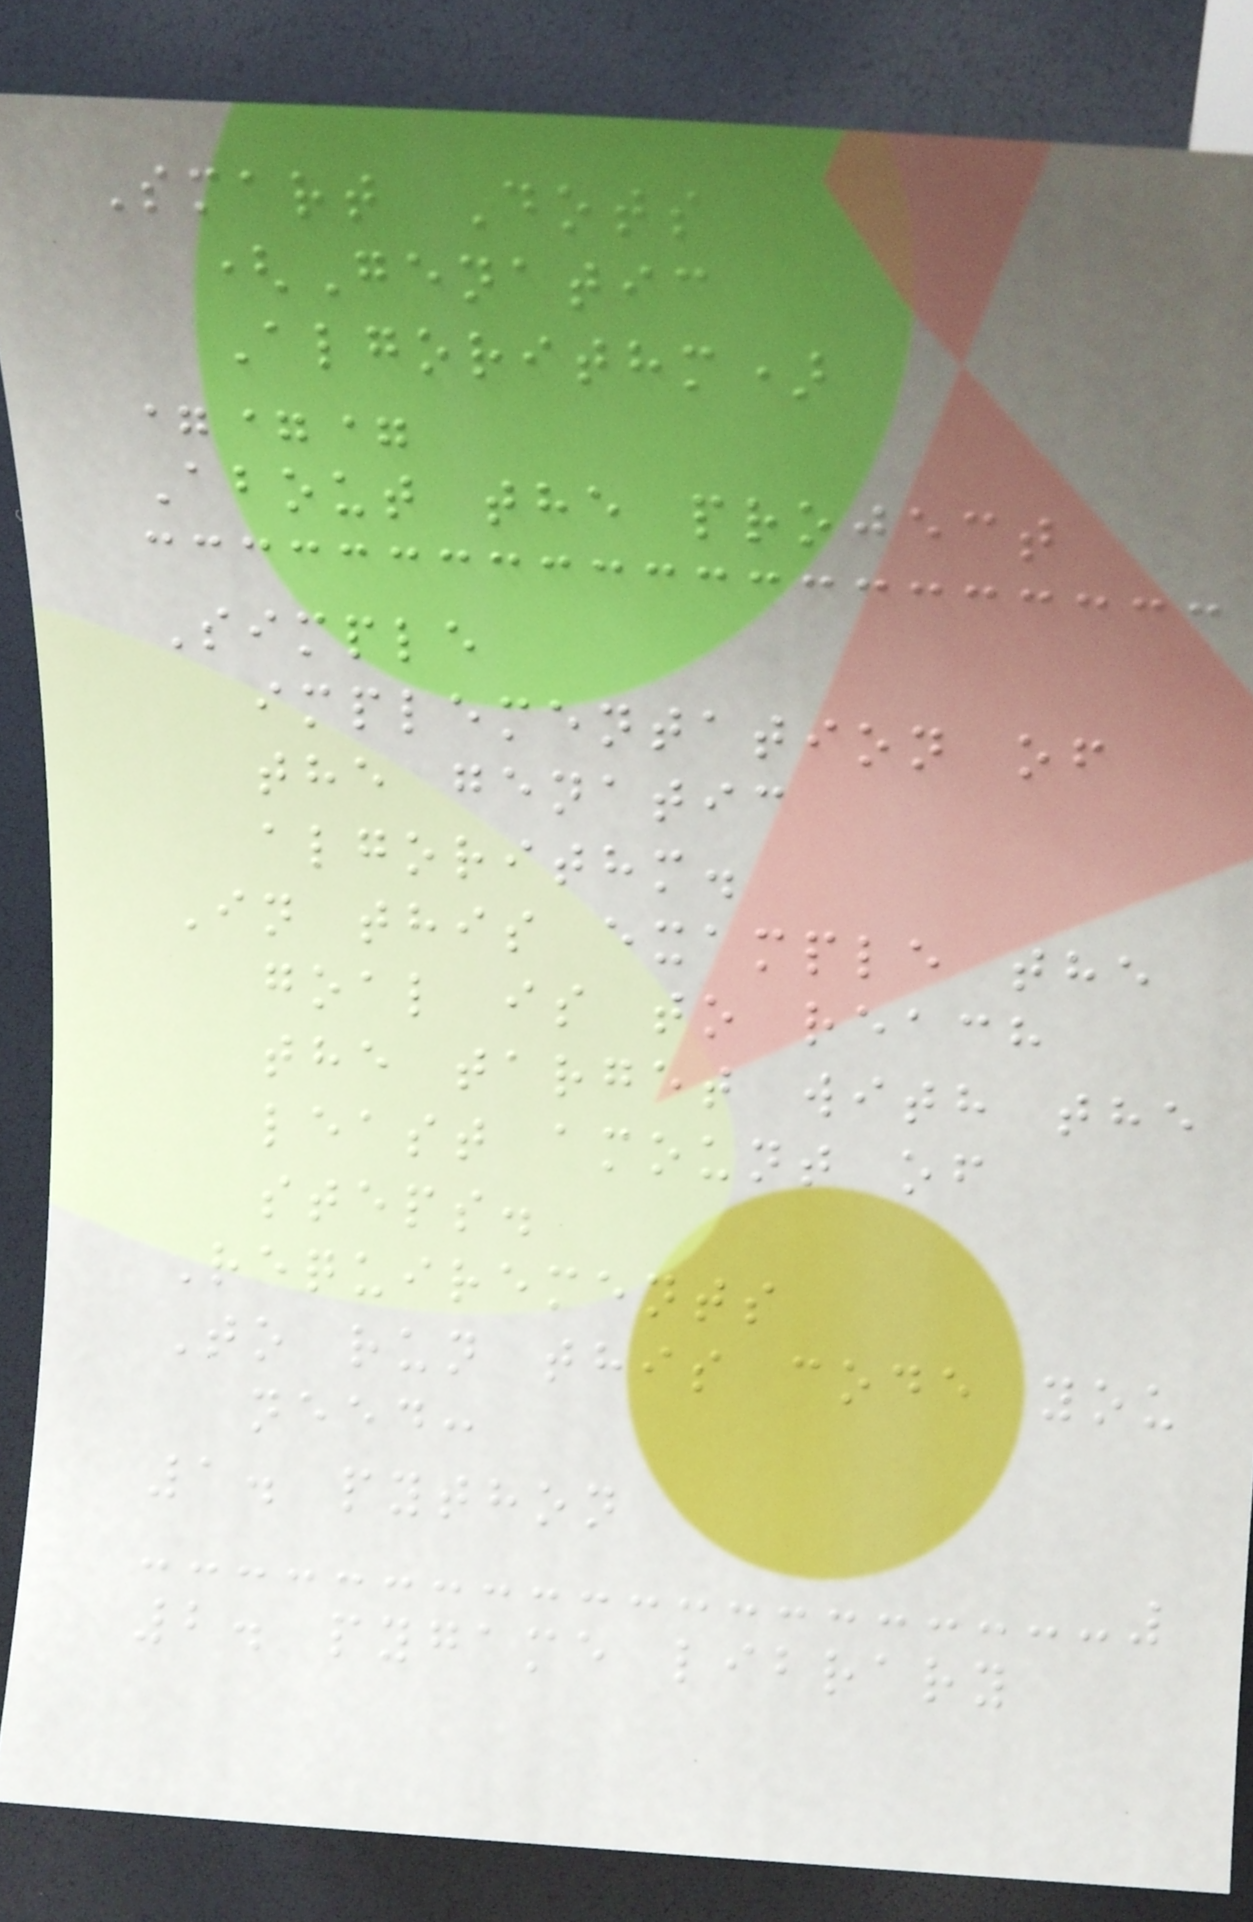Smart Dots
(Genatic
Algorithm)
===
About the project
Simple
implementation of
the genatic
algorithm.
In this example the
goal is to reach
the target with the
least amount of
steps.
Requirements
To run this code you
need:
1. python
2. pygame library
